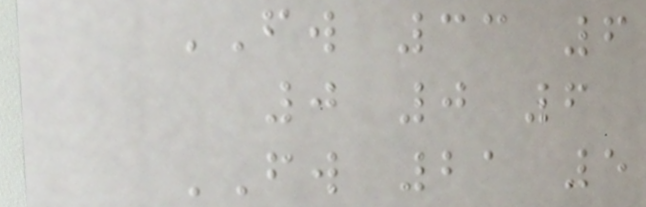FW 33 6
0 0 6
FW 21 5
